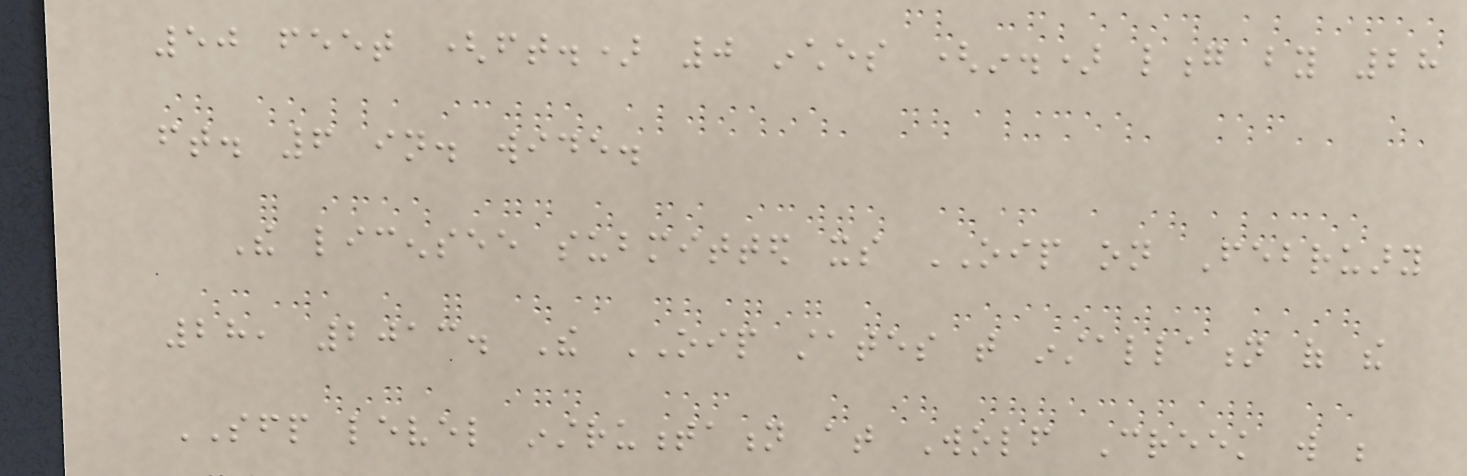50 feet (ft.) 0 inches (in.) long by 28
ft. 6 in. wide.
The licensee submitted its OIP on February
28, 2013. The OIP states that installation of the
SFP level instrumentation at Wolf Creek will be
